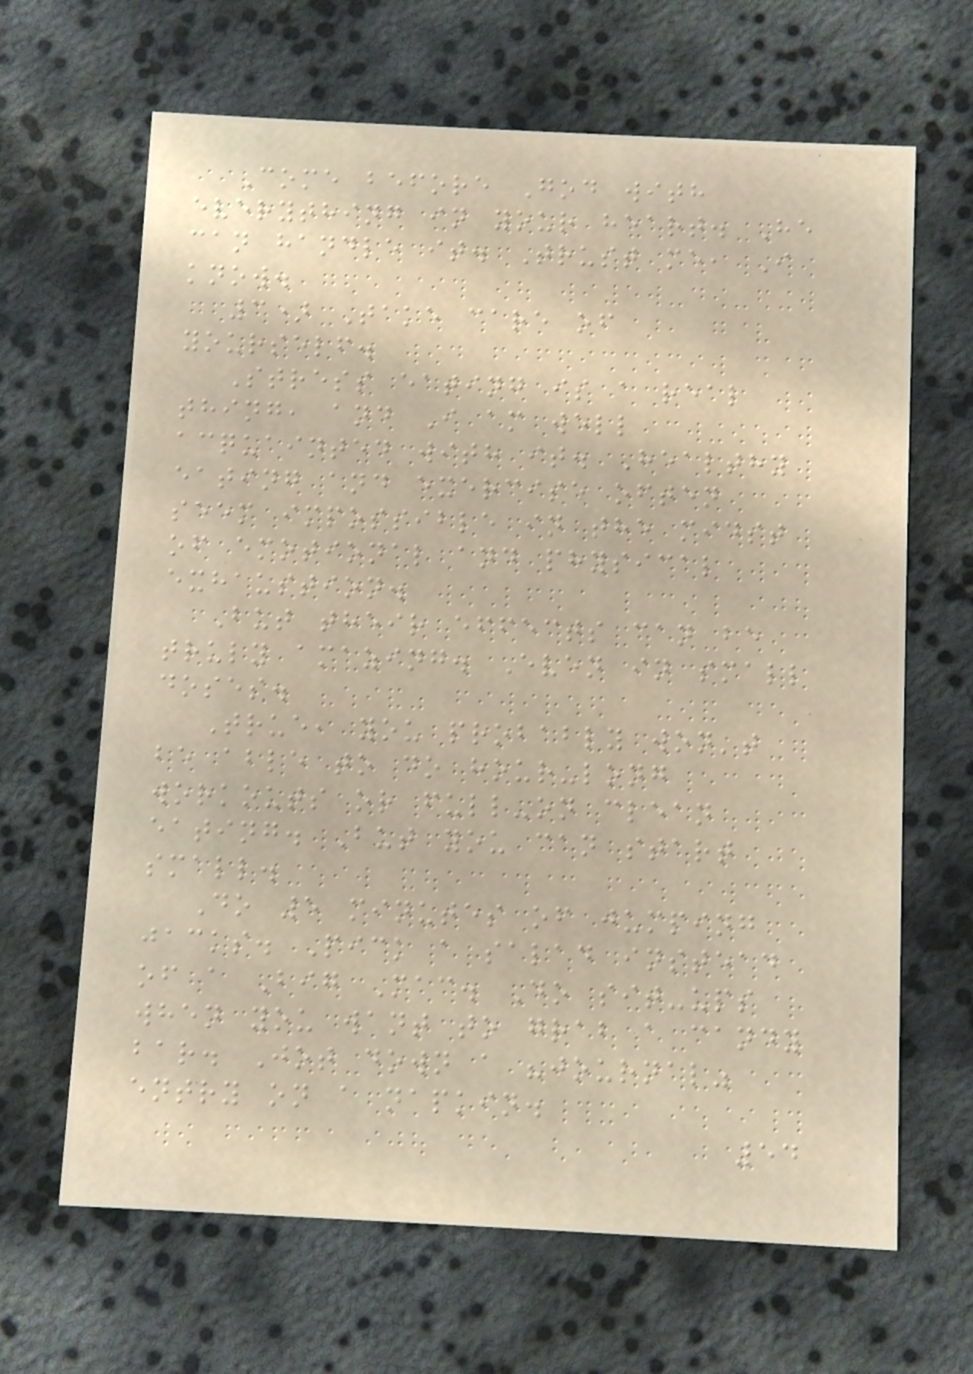Come before God with
everything in your heart. He
can handle it. Trust me, I
know.
3) Take care of
yourself.
Stress eating is a real
thing, and I am well
acquainted with it. Healthy
eating and exercise often
seem impossible in the midst
of emotional and physical
exhaustion.
But their effects can be
truly amazing. Even in small
doses.
True, you probably won't
be able to do hour-long
workouts or full-on clean
eating. But you can start
small.
Do 5 minutes of jumping
jacks. Pick a salad instead
of a Big Mac. Do sit-ups
when you want to grab a candy
bar. Jot down a "journal"
entry on a napkin.
54
